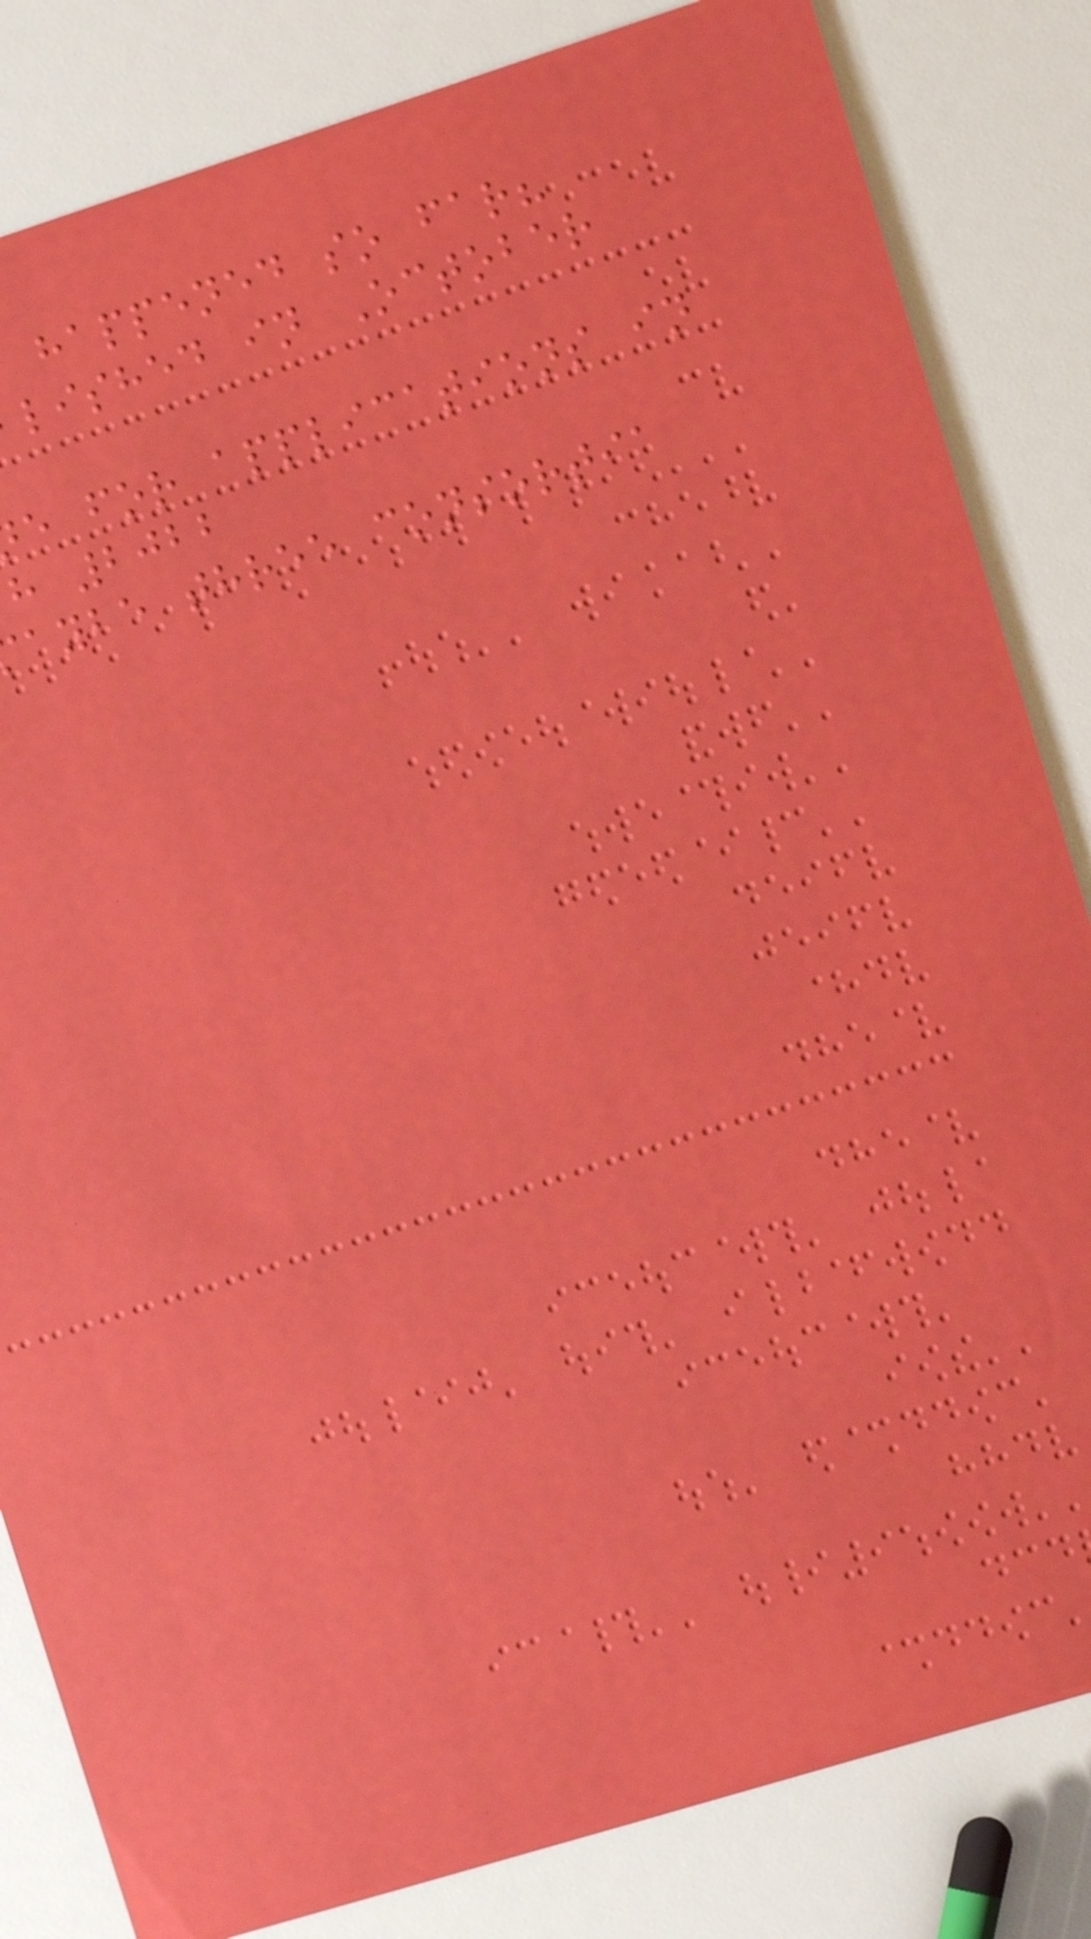happened so far?
lished in October
e for applications in
h 2022
aybe three consortia
